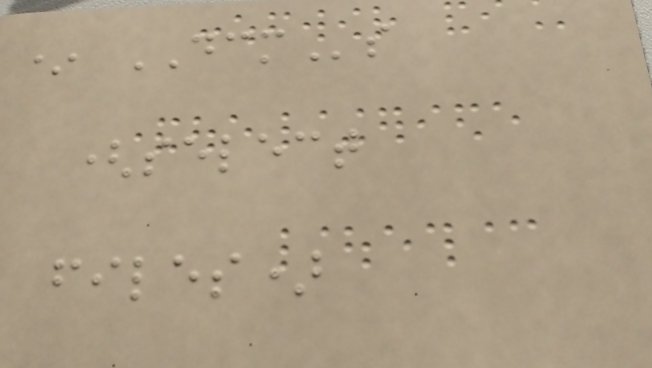* DCMs
(select
files)
